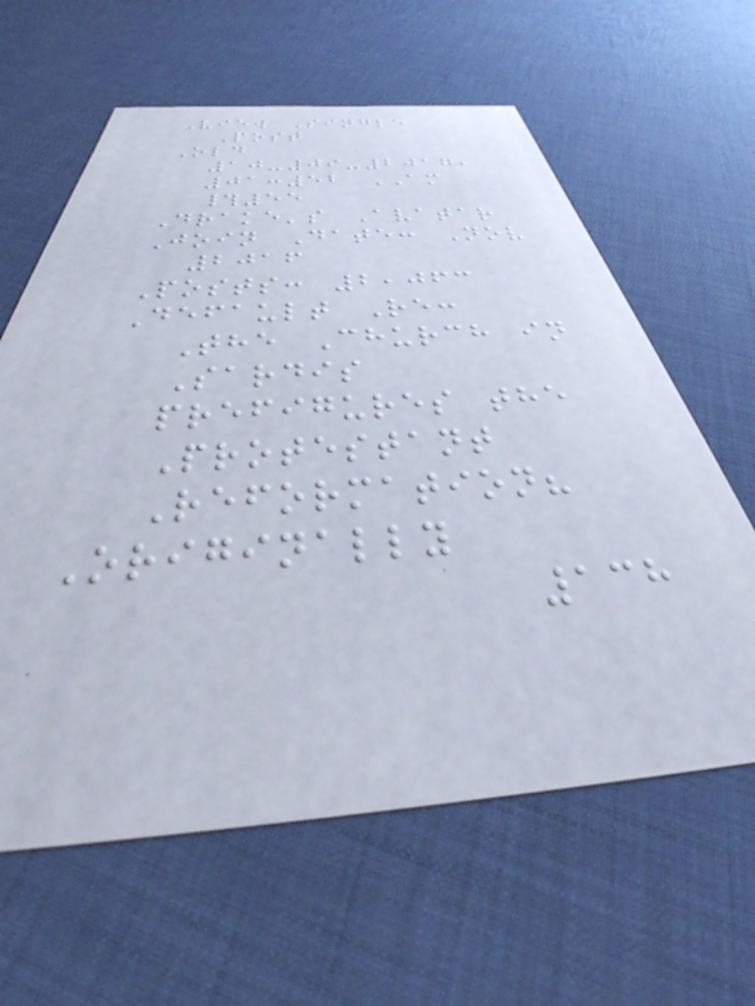View Single
Post
Old
10-09-2017,
01:52 AM
#55
Drake's Avatar
Join Date: Nov
2016
Posts: 2,063
Default Re:
The Church in
Sardis
prefigures the
Protestant
Reformation?
Originally
138
